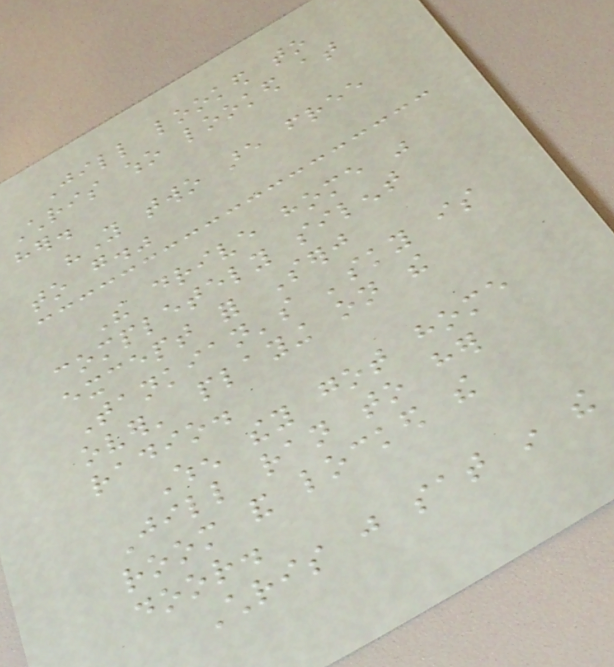Jill looked to
Chris who looked at
her.
"You two are free
to go."
The drive home was
completely silent
except for Serj
Tankian's 'sky is
over' playing on the
radio.
When they got home
Jill ran to her
room and locked the
door.
Chris just sat in the
